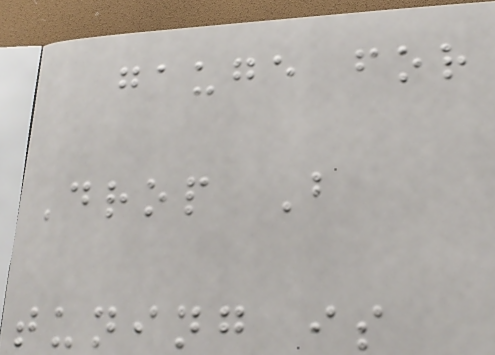gauge for
Drop B
tuning is
